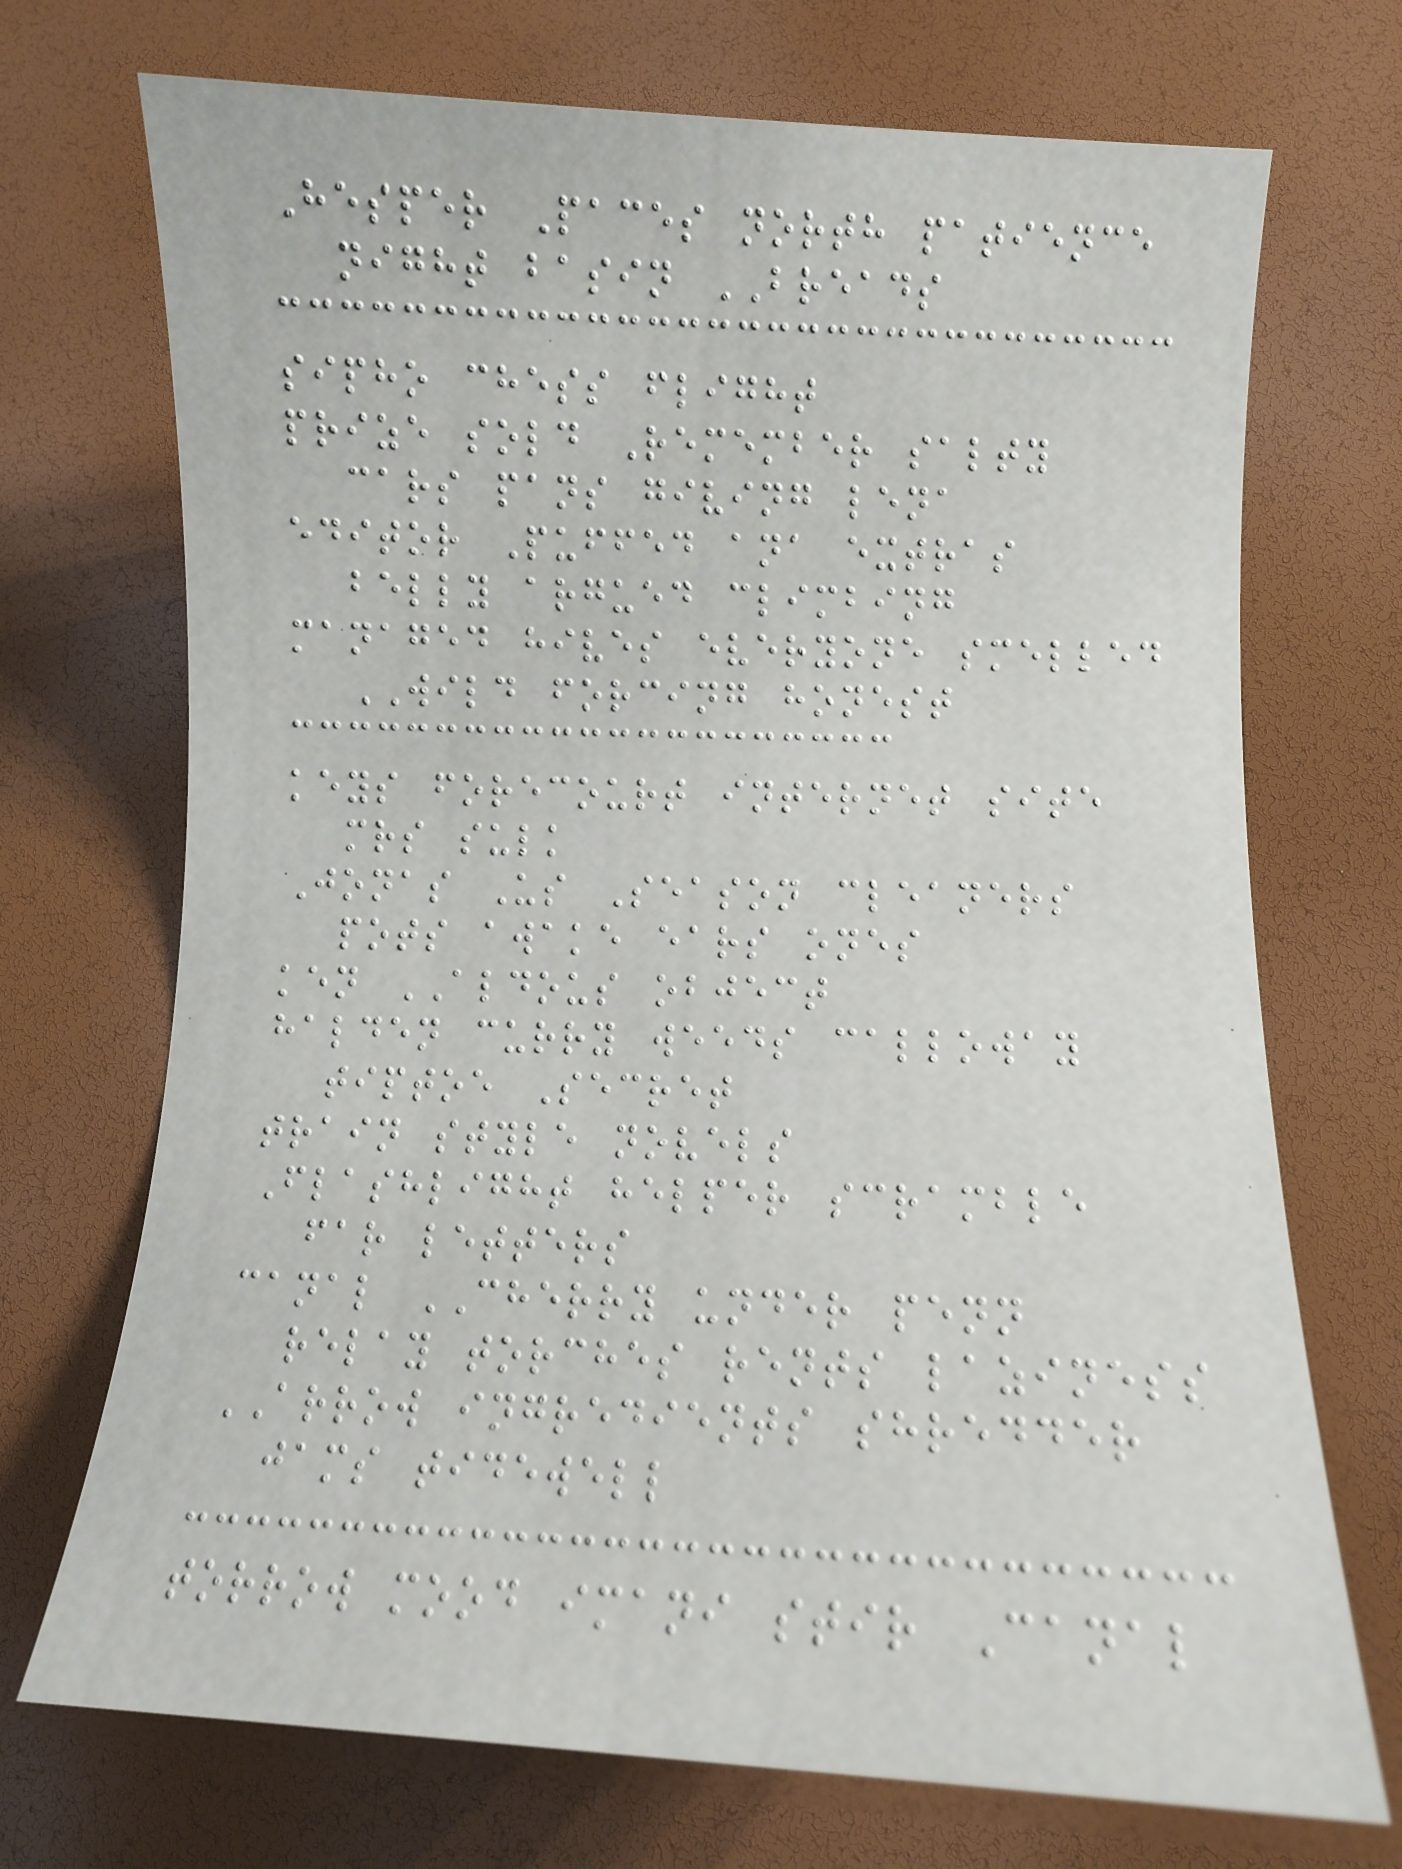Hesper Paces north patience
night basin BREADS
sipho chess flight
prize sold Remember salty
cars pans giving lena
editor Puffed ana extras
belly argued climbing
managed hives everyone smelled
WILD forcing honest
keys forecourt internet site
mrs sulk
Jonas Us Season cleaners
pots awake ears ones
ken ALDOUS object
halden curry weeds calloway
tiptoe Secret
train style novels
Flashlight helper scramble
far letters
canal CHERRY under penn
relay torches rents laziness
ARROW ingredients shredder
jams tidewell
torrow mood imani stir Canal
